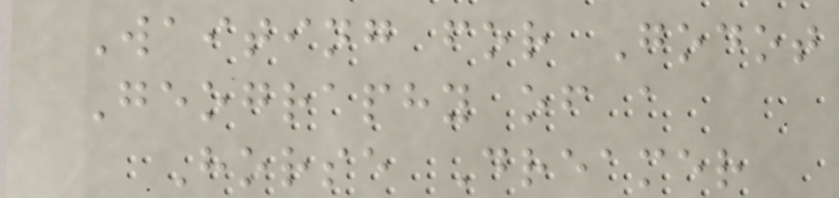Waiting for Godot
Geography of a
Horse Dreamer
